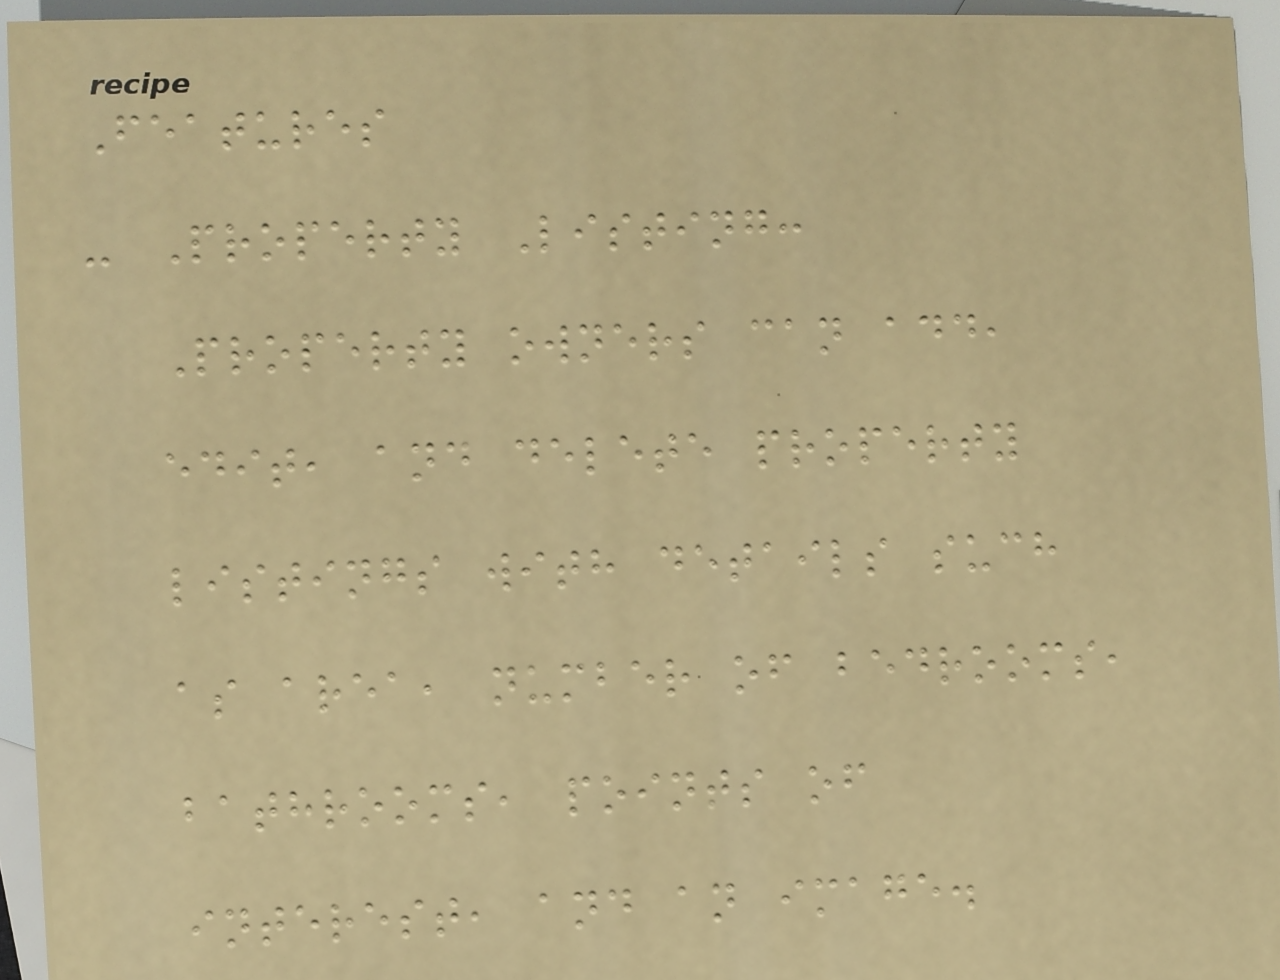Features
- Property Listing:
Property owners can add,
edit, and delete property
listings with details such
as area, number of bedrooms,
bathrooms, points of
interest, and an image.
